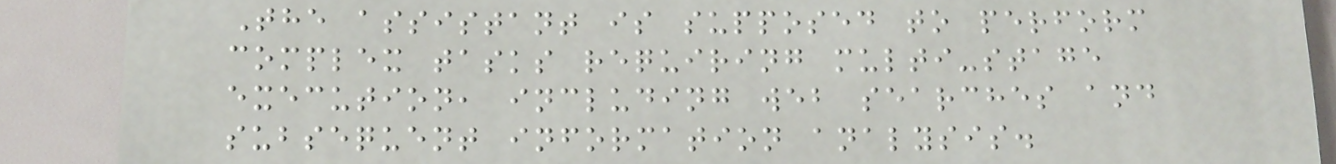The assistant is supposed to perform
complex tasks requiring multi-stage
execution, including web searches and
subsequent information analysis.
